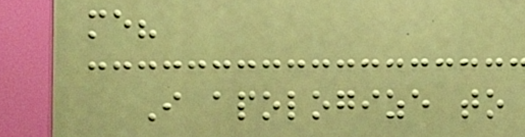me?
I apologize to
